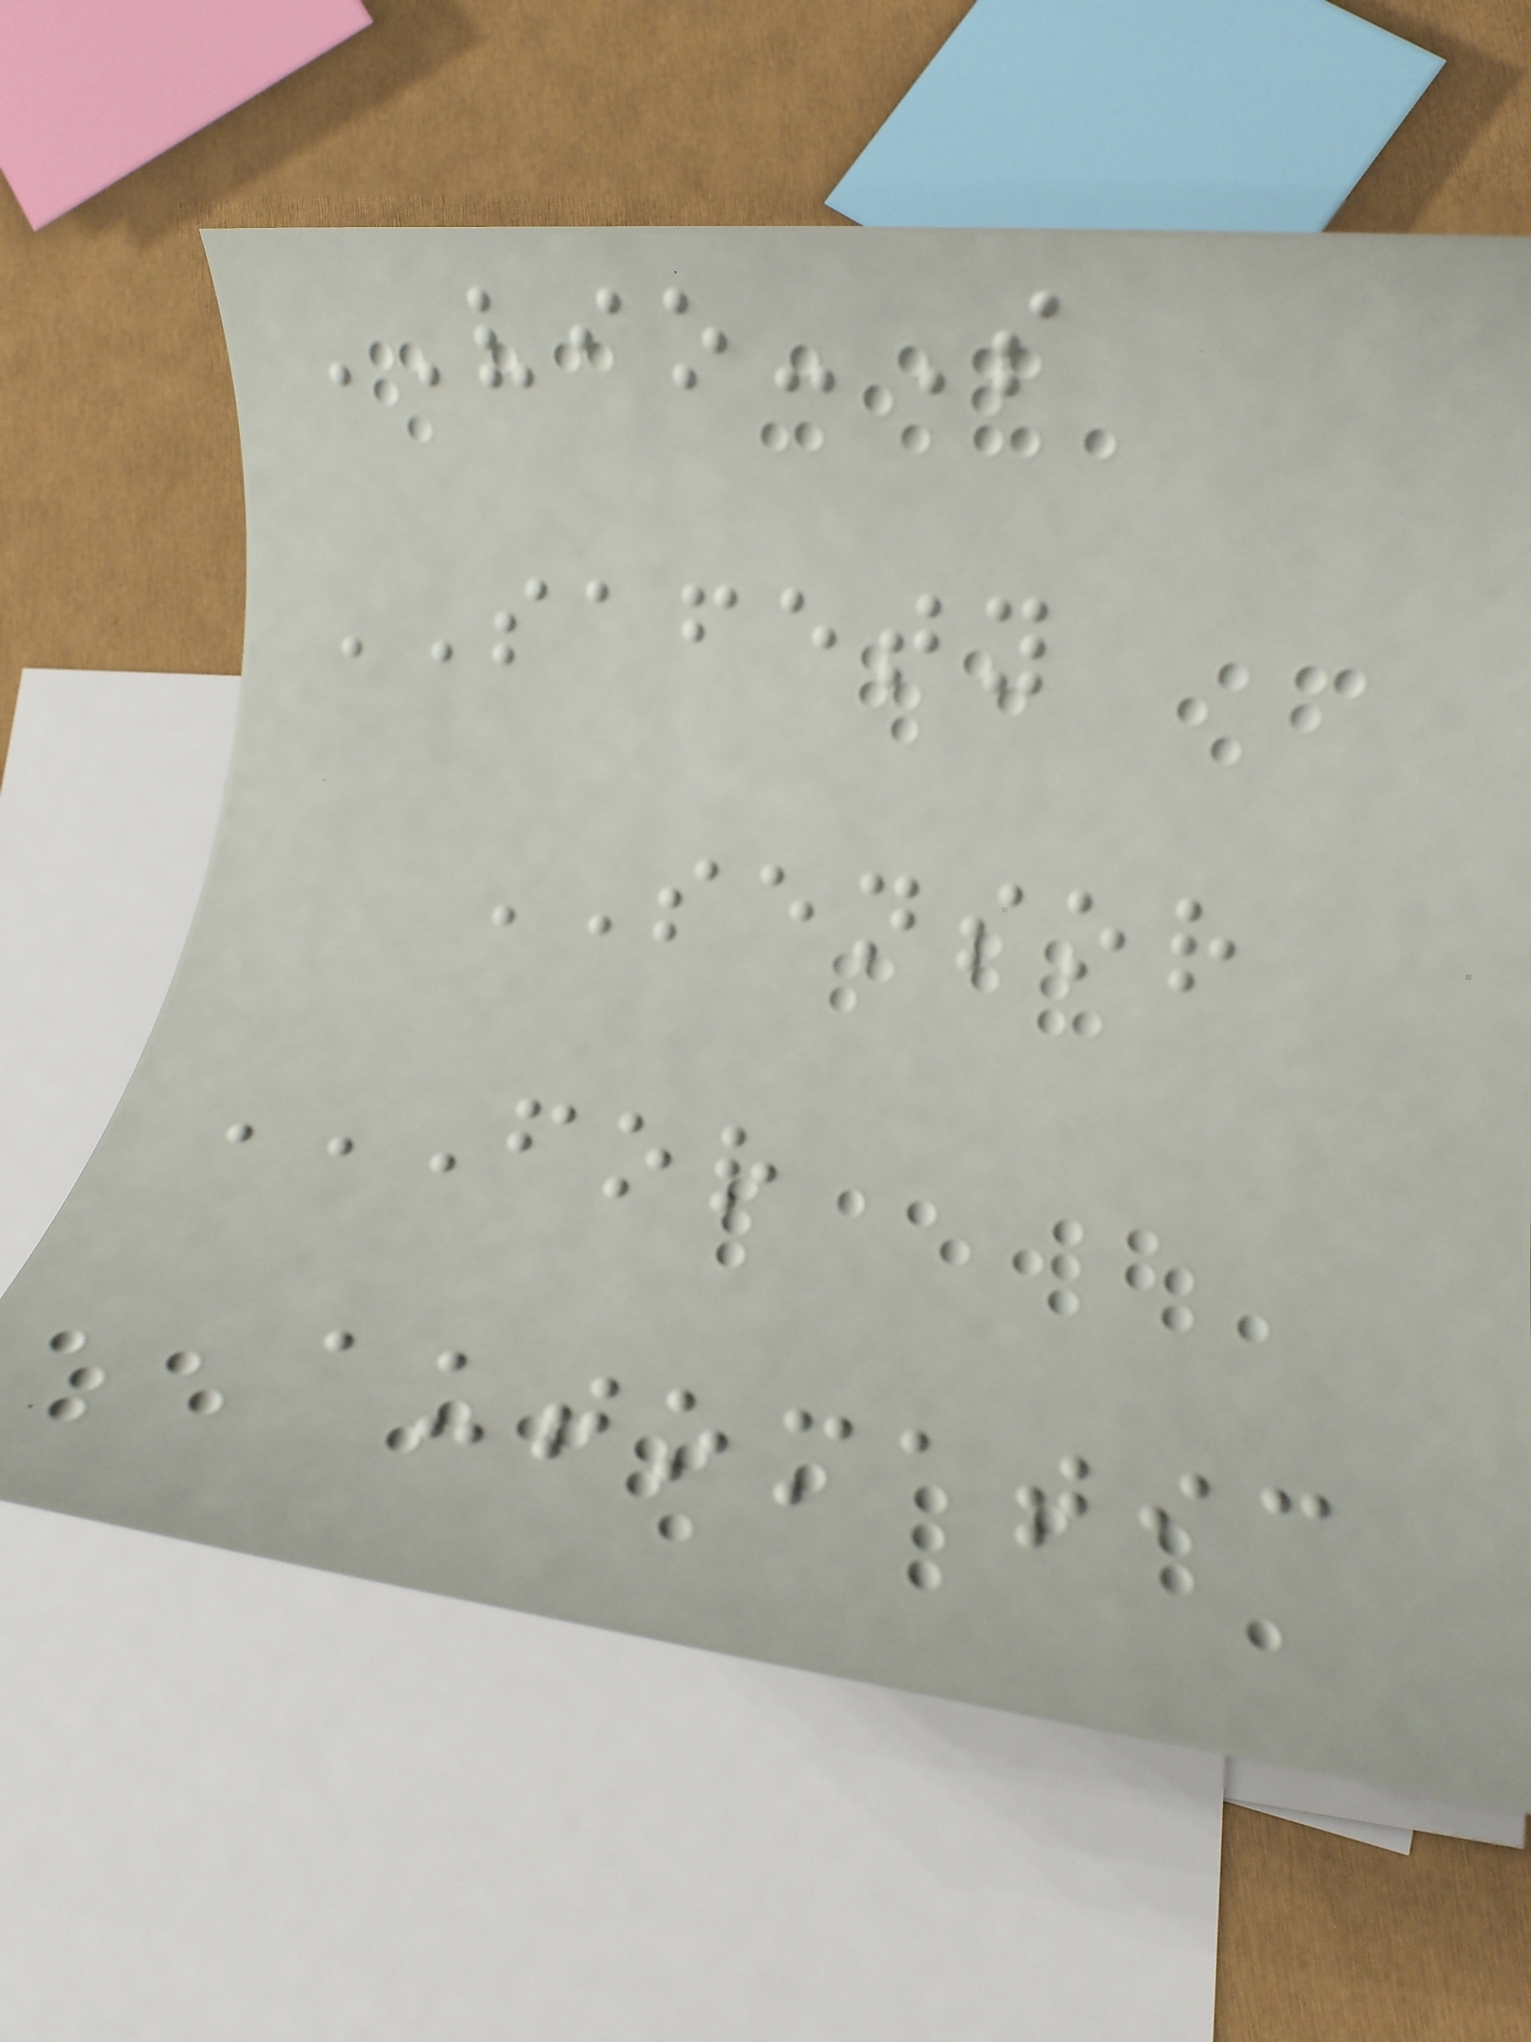VIO-S
SAFETY
SENSOR
FOR
AUTOMATIC
